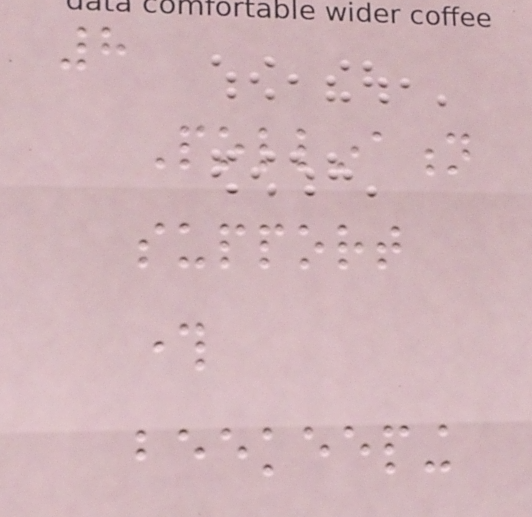8
Pollination
support
through
beekeeping
